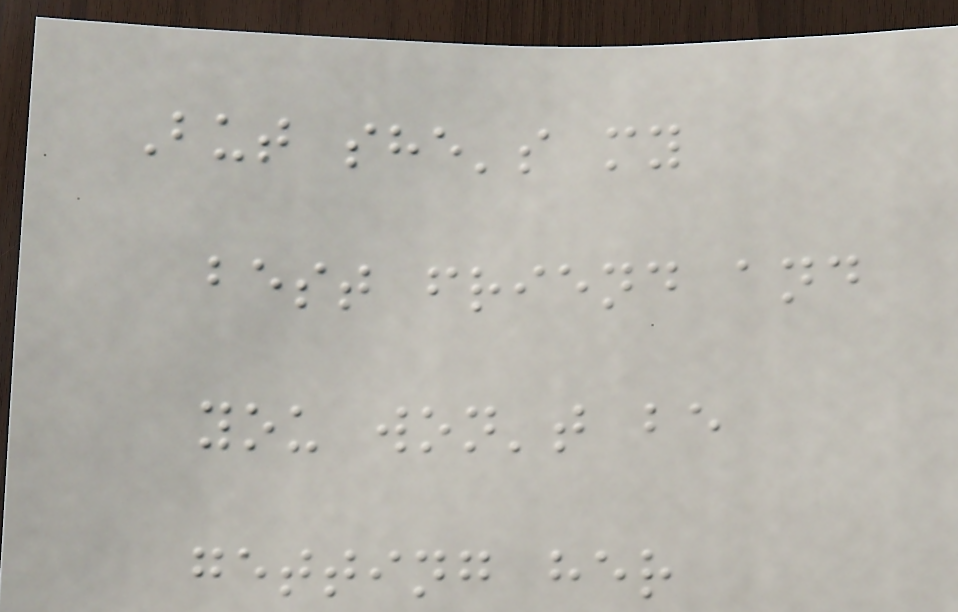But she's my
best friend and
you won't be
getting her
